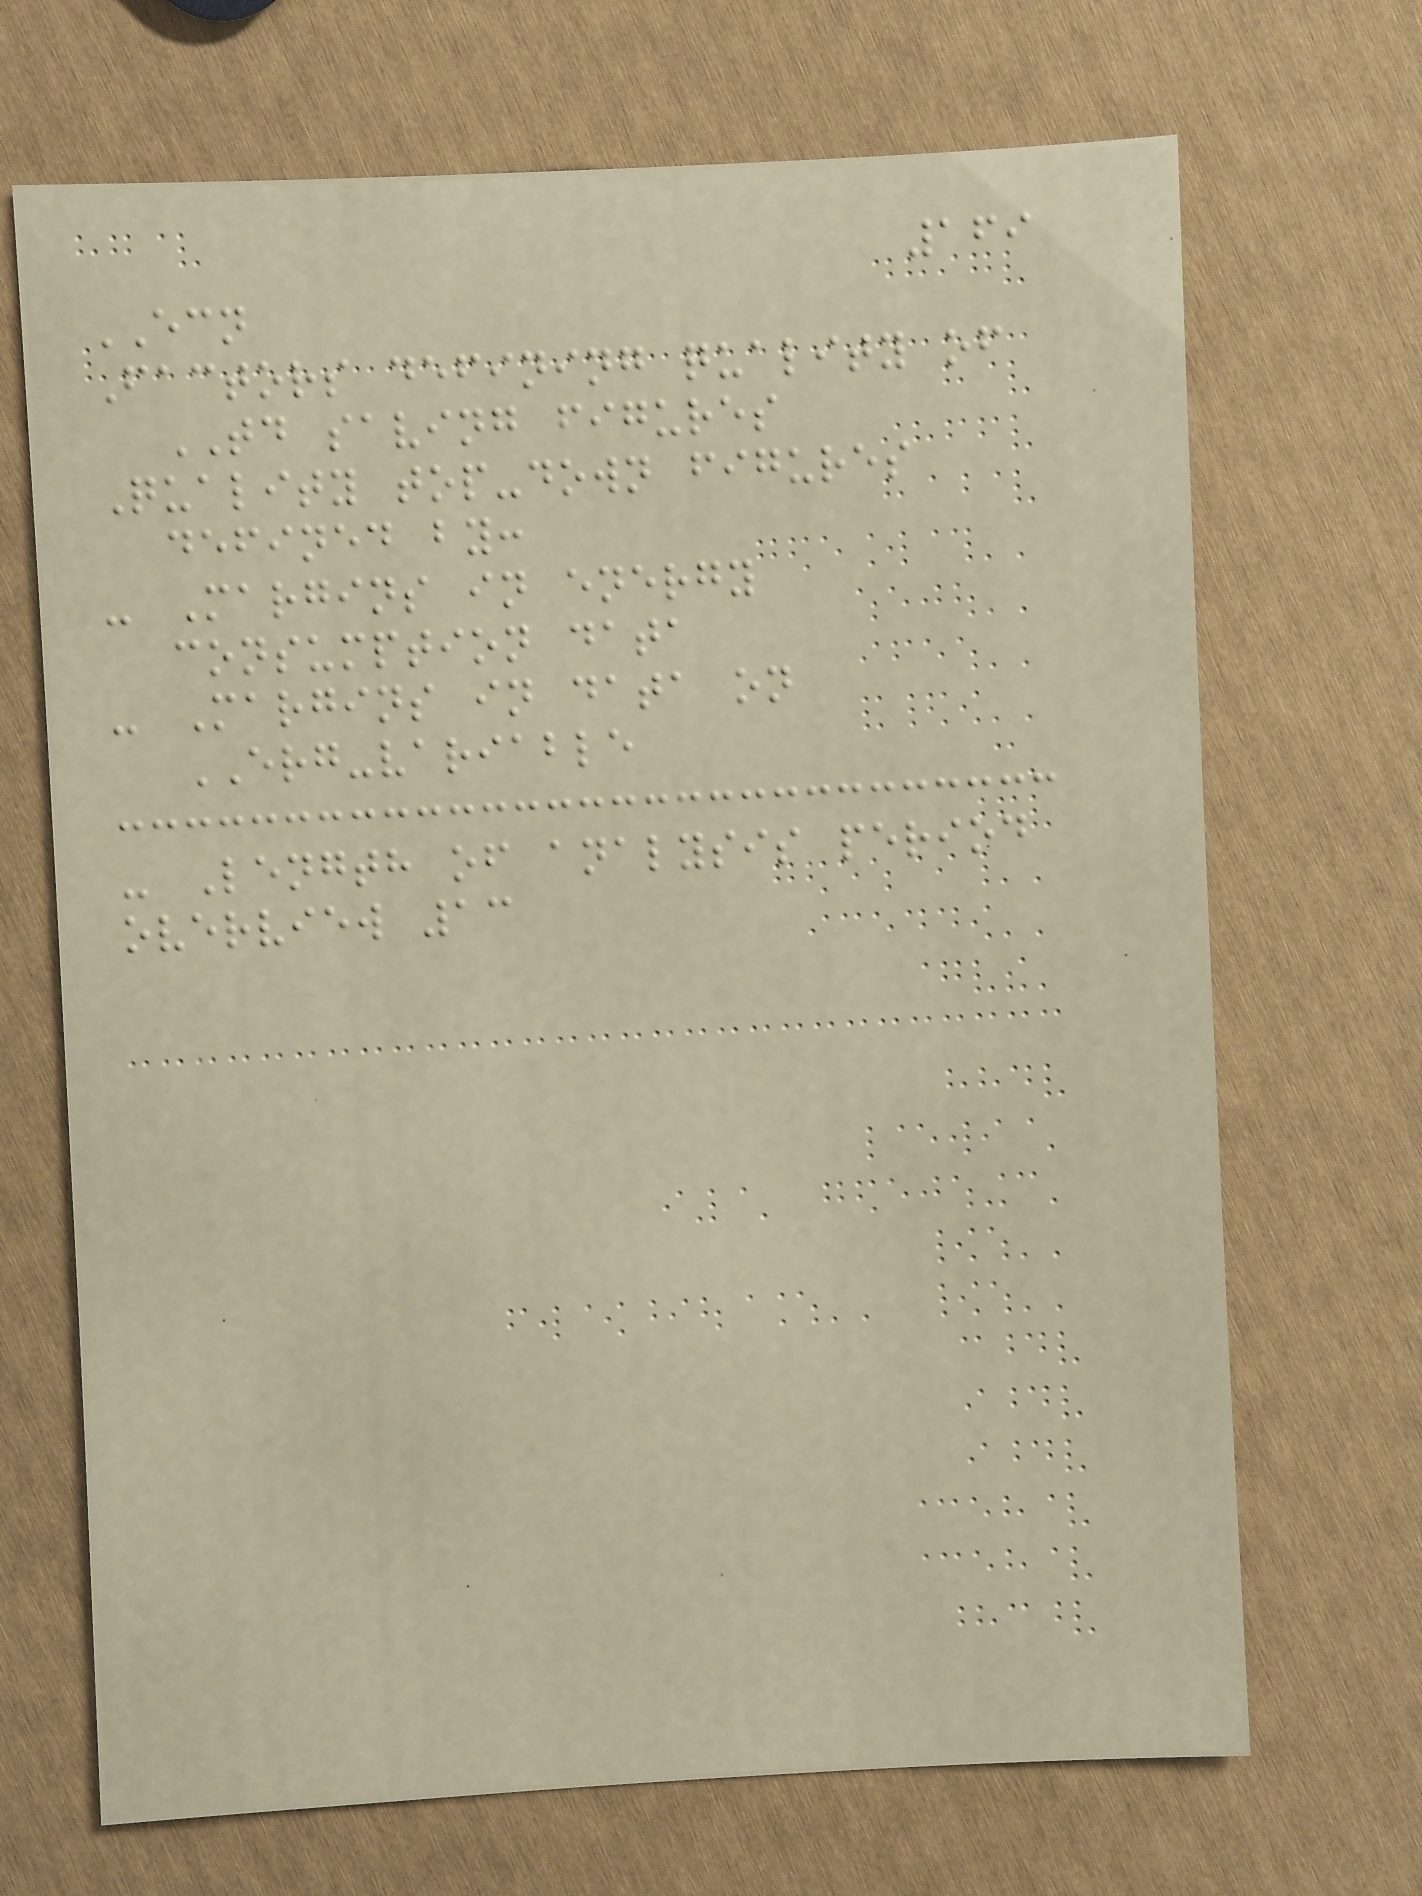169
ECN
Factors defining quality of
TD saving figures
Quality top-down figures
defined by:
- Margins in energy
consumption data
- Margins in data on
ERG-variable
- Length of analysis period
overview 13
